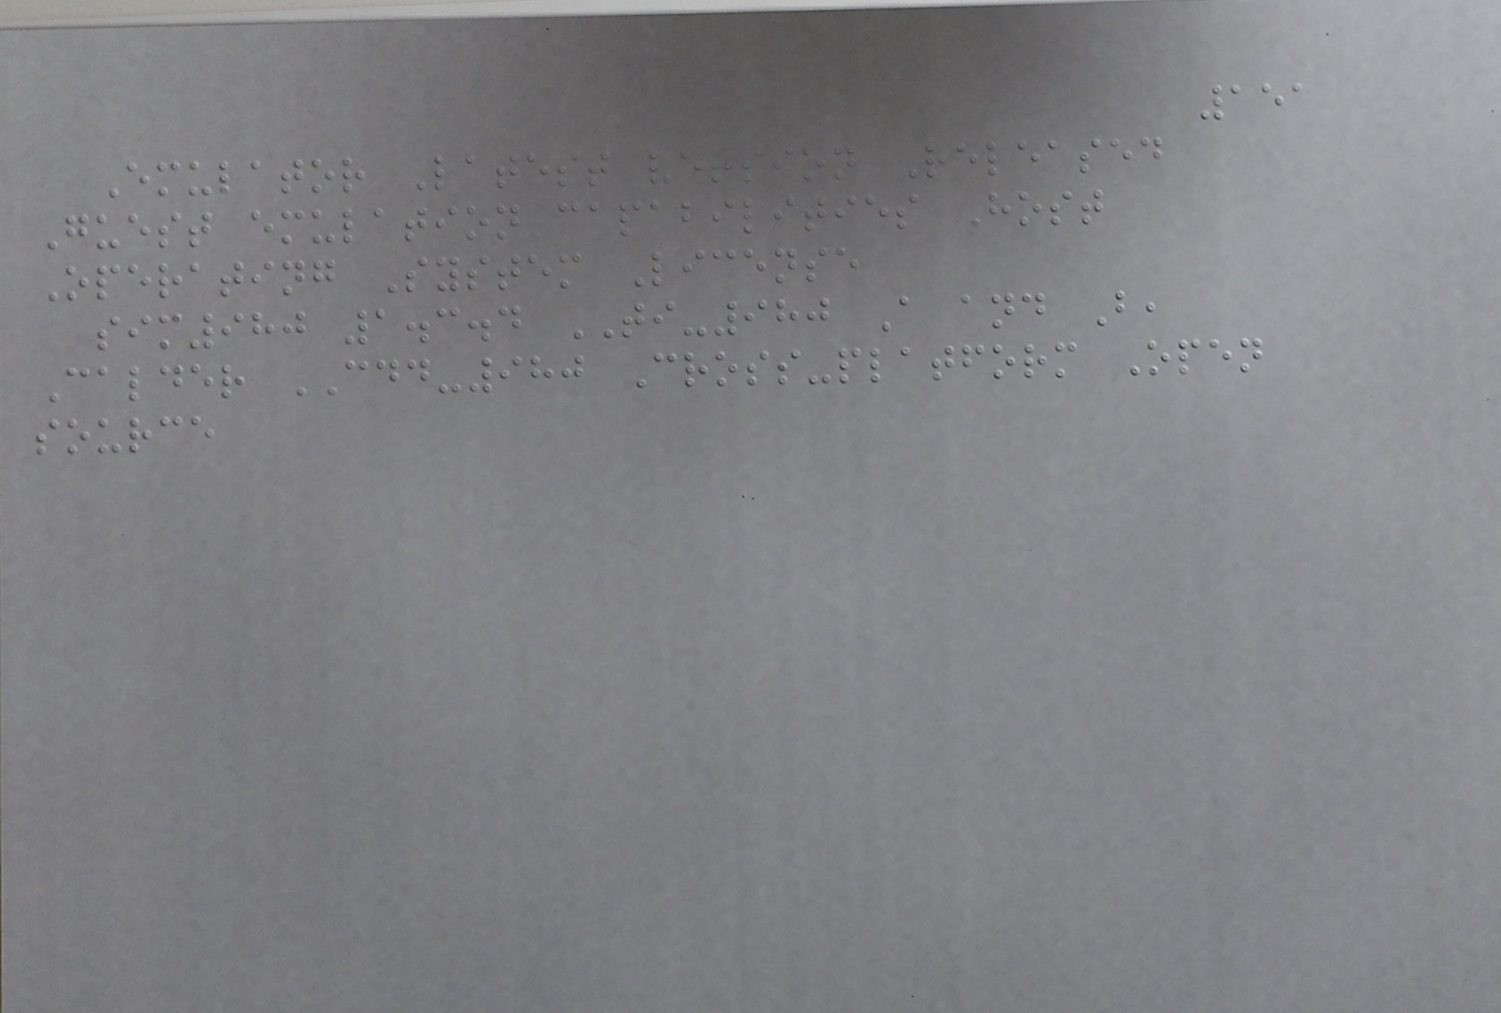151
Emulator Latest version Released
Guest emulation capabilities Host
Operating System License
sim980 1.3.4 TI-980 A and B,
Calder CDD-980 Cross-platform Open
source
